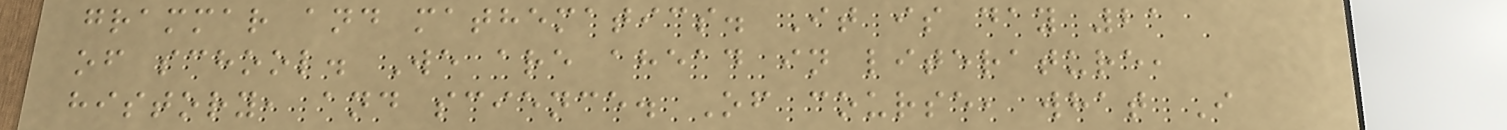grammar and mathematics. It is day 21
of school. We are ahead in literature,
history, and science. Of course, what I
